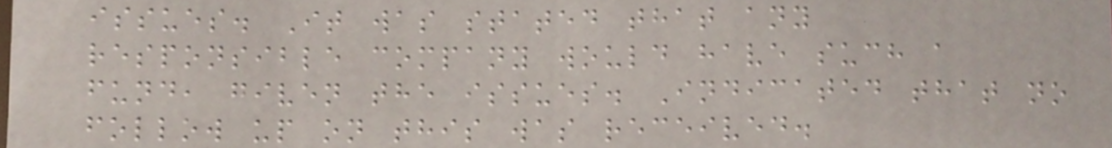issues. It was stated that any
responsible company would have such a
fund, given the issues. Indicated that no
follow up on this was received.
